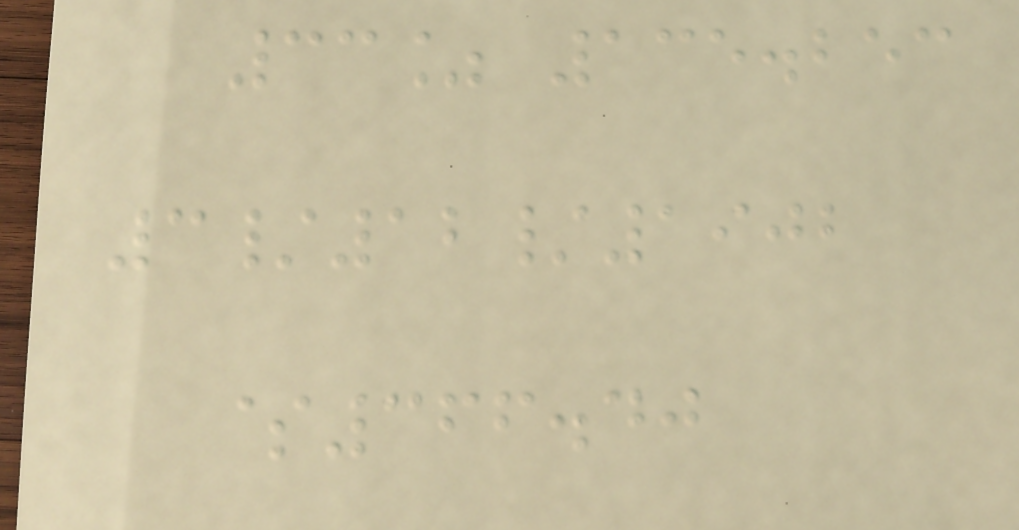33% 135.253
3/12/1902
$366.40
